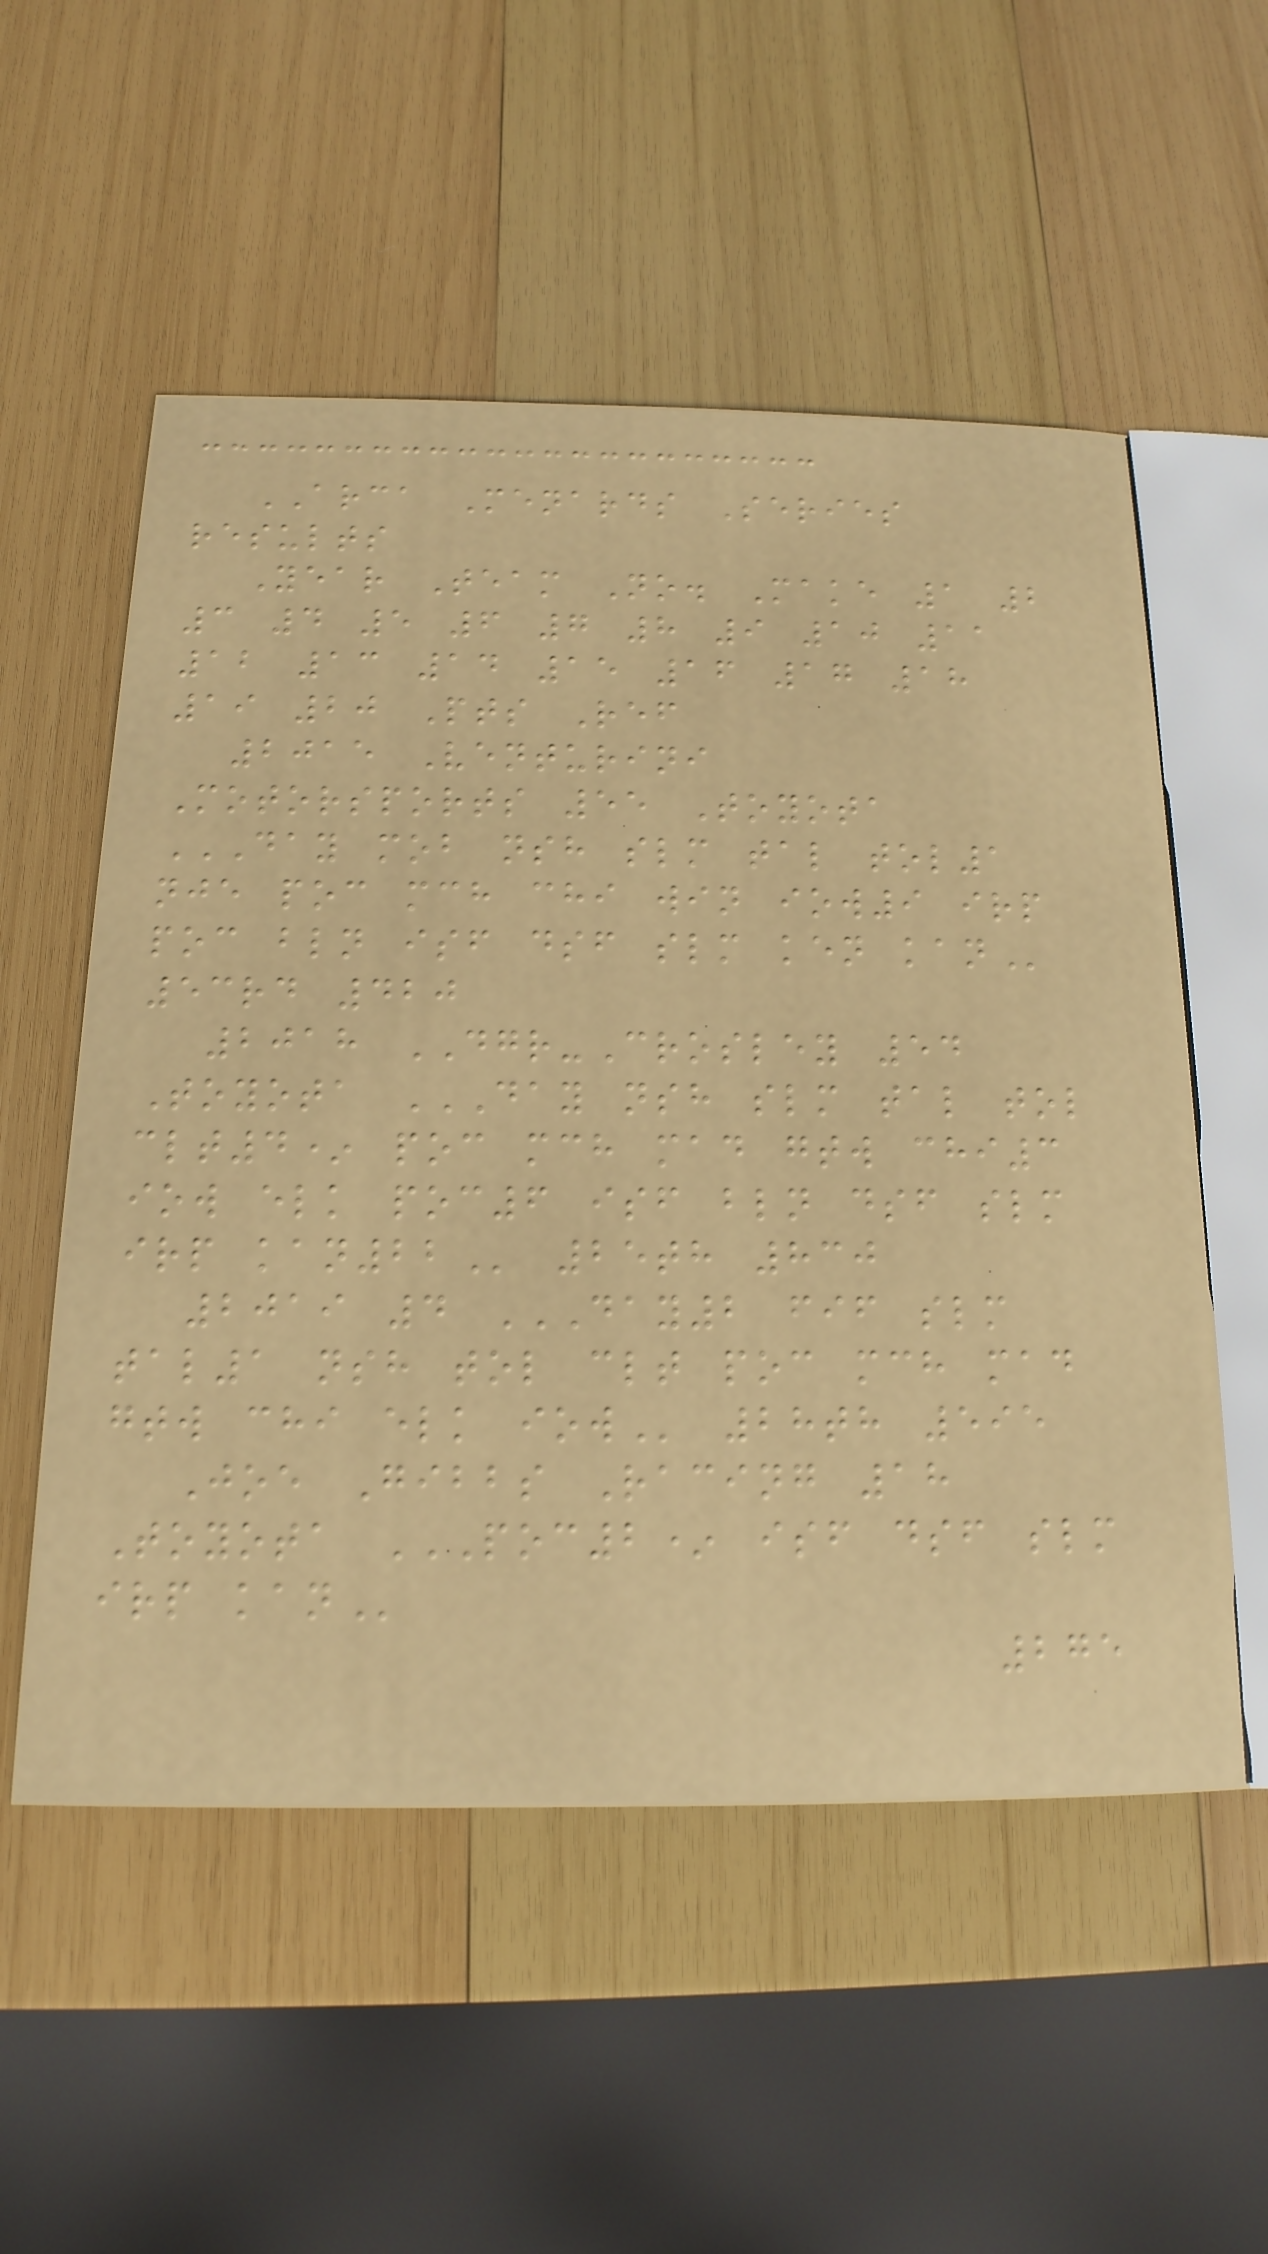ARCA Menards Series
results
Year Team No. Make 1 2
3 4 5 6 7 8 9 10 11
12 13 14 15 16 17 18
19 20 Pts Ref
2015 Venturini
Motorsports 55 Toyota
DAY MOB NSH SLM TAL TOL1
NJE POC MCH CHI WIN IOW9 IRP
POC BLN ISF DSF SLM KEN KAN
53rd 420
2018 DGR-Crosley 54
Toyota DAY NSH SLM TAL TOL
CLT4* POC MCH MAD GTW CHI3
IOW ELK POC6 ISF BLN DSF SLM
IRP KAN22 25th 830
2019 4 DAY2 FIF SLM
TAL1 NSH TOL CLT POC MCH MAD
GTW CHI ELK IOW 28th 595
Joe Gibbs Racing 18
Toyota POC2* ISF DSF SLM
IRP KAN
275
